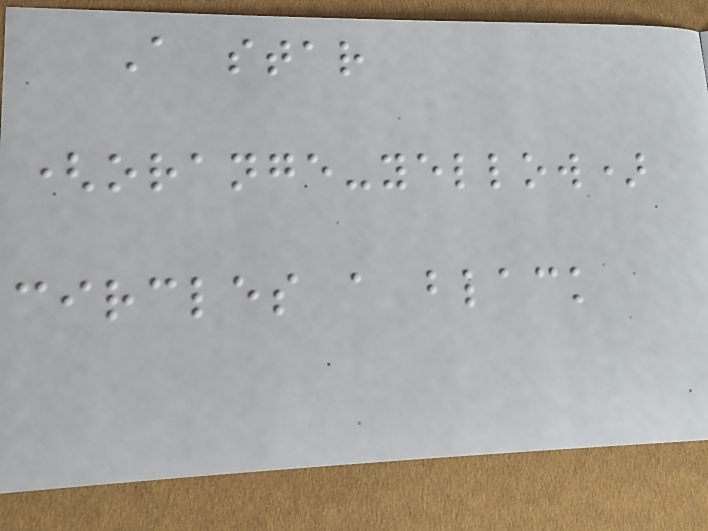A star
(orange-yellow)
circles a black
